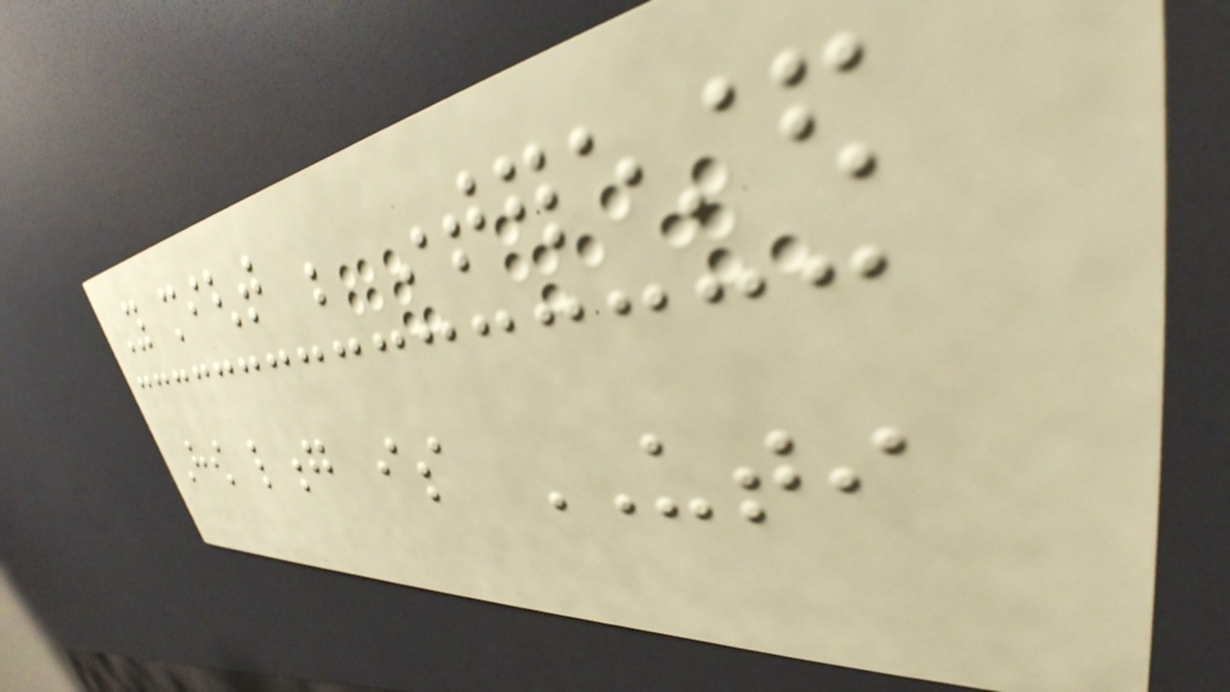You might be interested
How long is UTI
